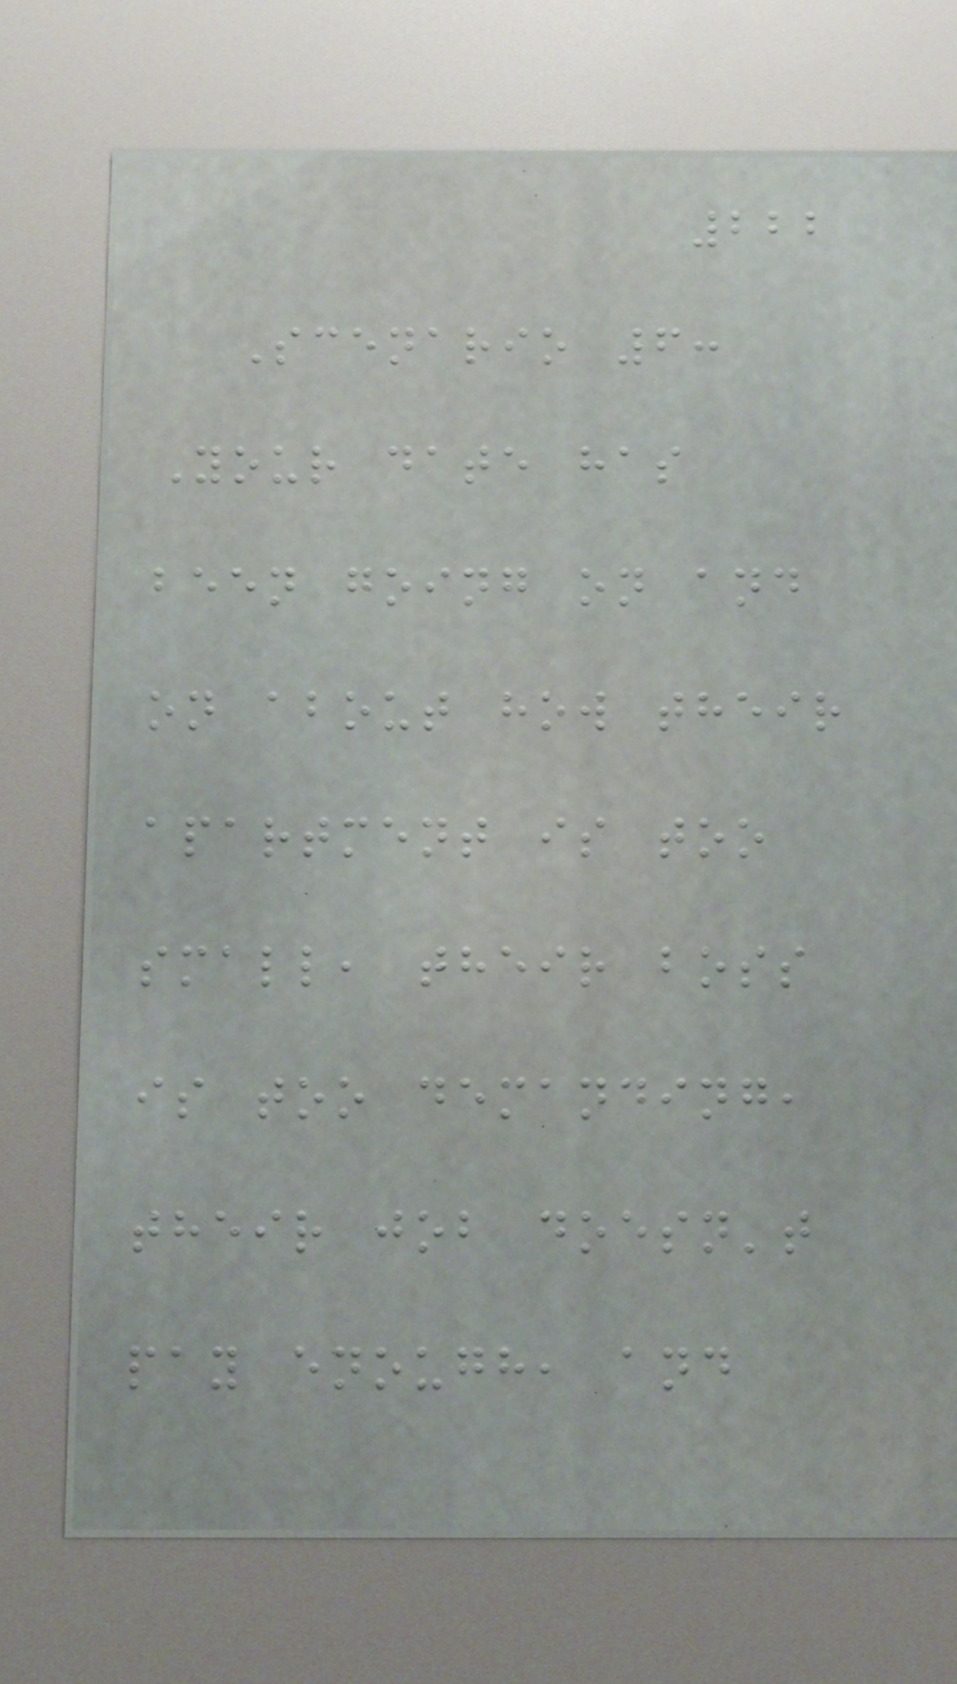222
Scenario 6:
Your date has
been going on and
on about how their
apartment is too
small, their boss
is too demanding,
their job doesn't
pay enough, and
